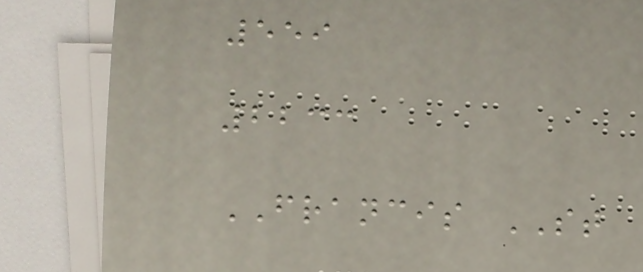559
2233
FRANCIS ST
